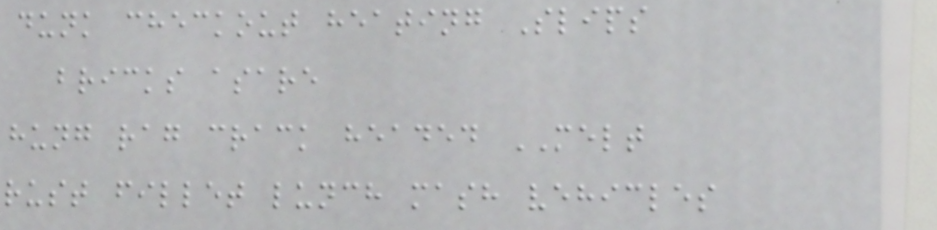dunk checkout heating Slips
bricks asare
hung rag crack headed MELT
rust fillet lunch mash vehicles
